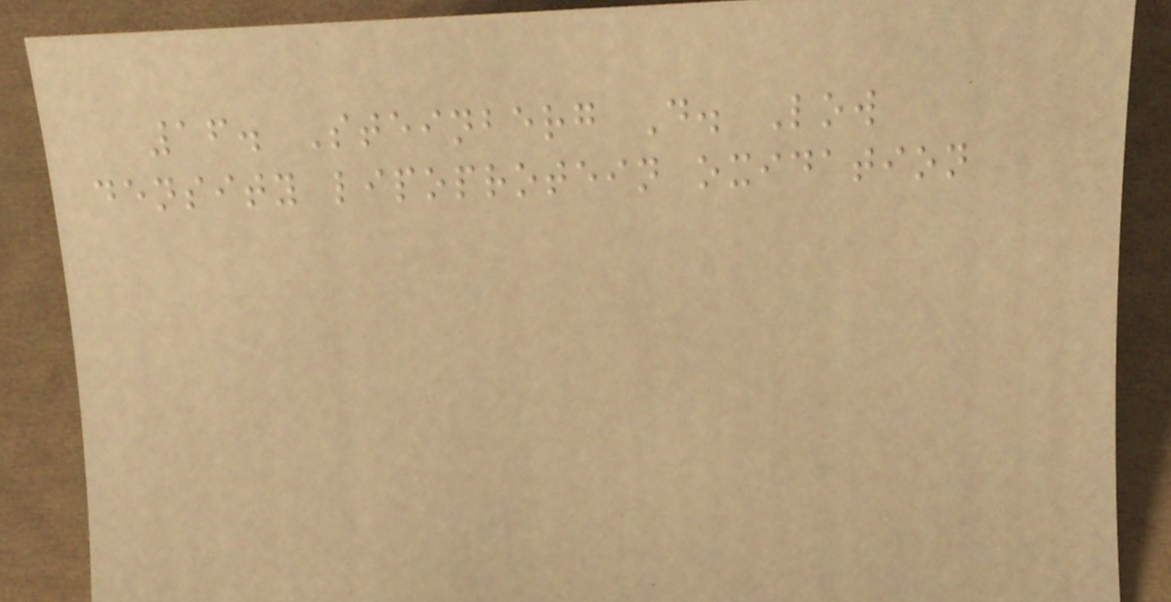16. Steinberg D. Low
density lipoprotein oxidation
